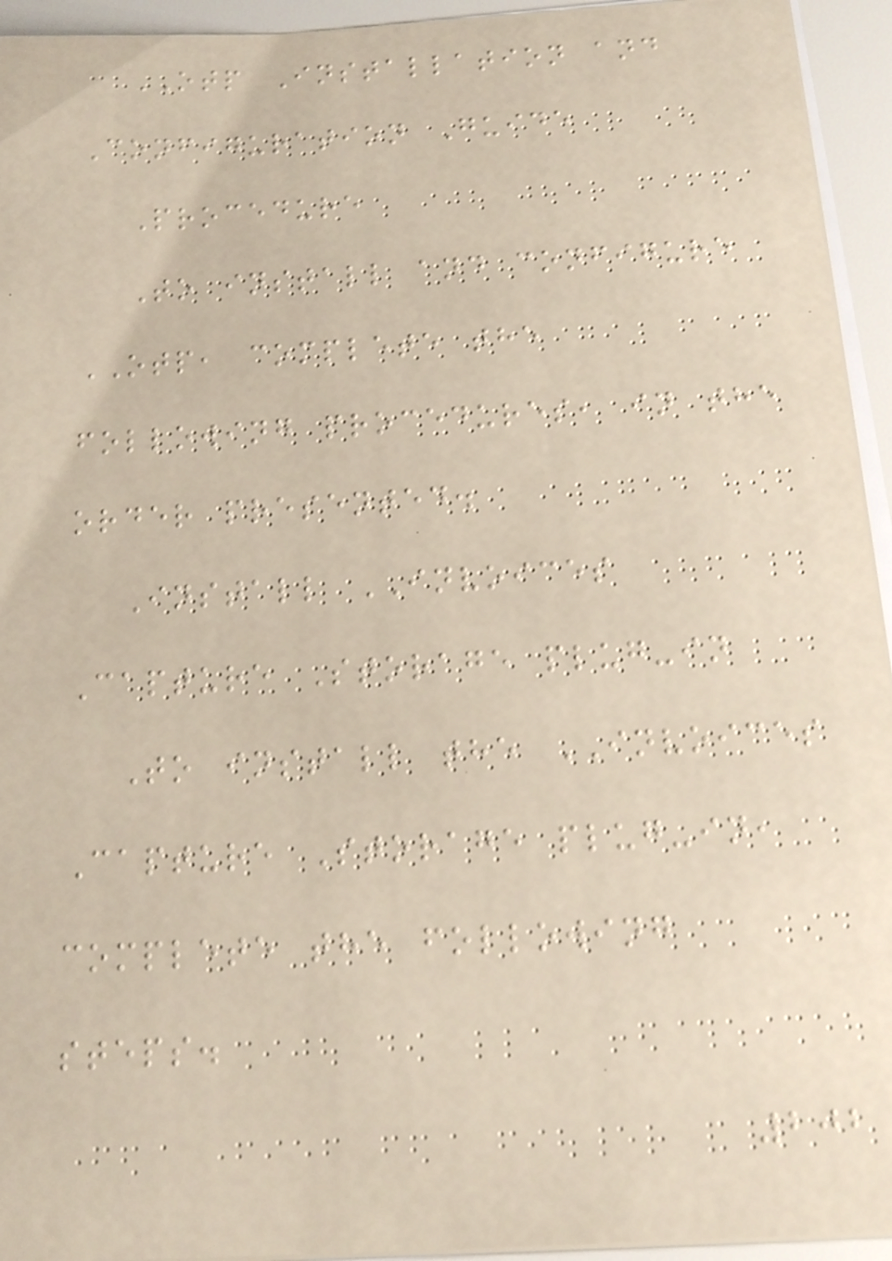OTP Installation and
Configuration Guide
Procedure
To install and configure
OTP, complete the
following procedures, in the
order presented.
Install INVOICES
Capture Storage plug-in
To install the INVOICES
Capture Storage plug-in,
complete the following
steps.
202
